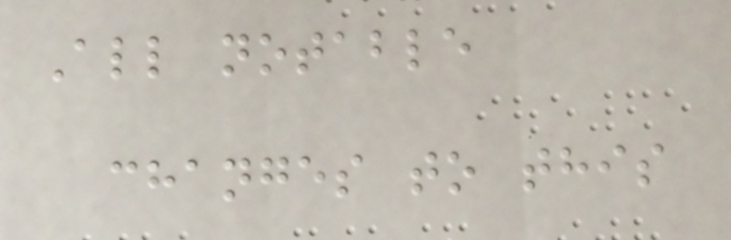All notable
changes to this
